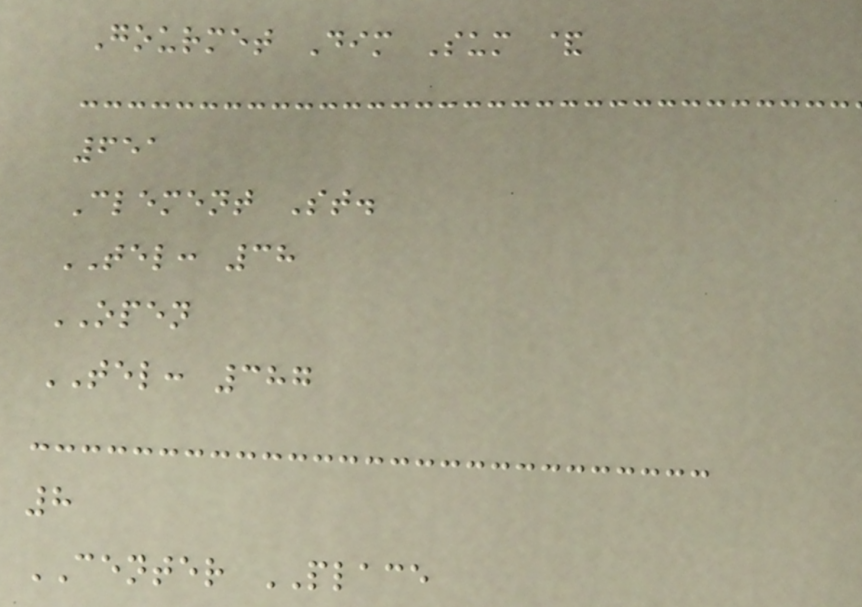Gourmet Dim Sum &
651
Clement St.
TEL: 38
OPEN
TEL: 387
8
CENTER PLACE
